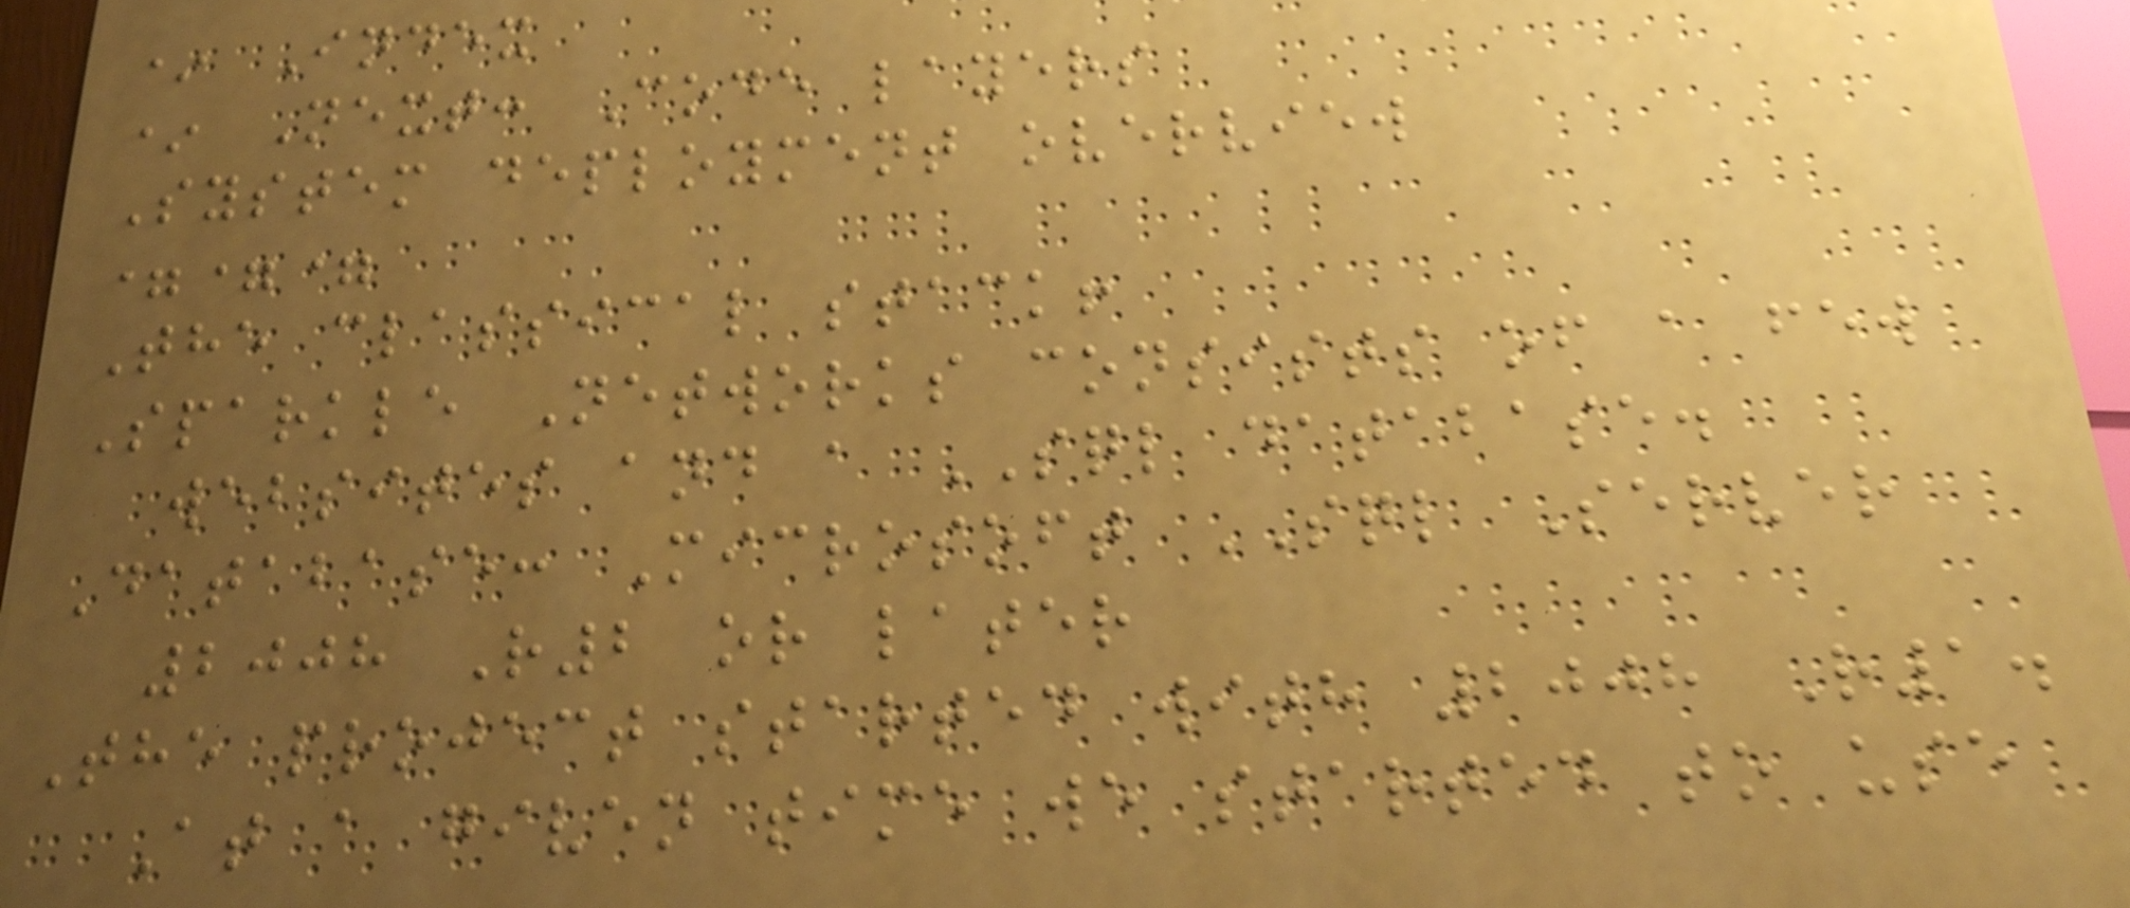* Index
* Next: Code layers
System deployment overview
===
The classical stack!
Sparkle Networks consists of a few
websites and a SQL database.
Database: Microsoft SQL Server
2008 R2 or later
The project started with 2008 R1.
At a given time we started to use
